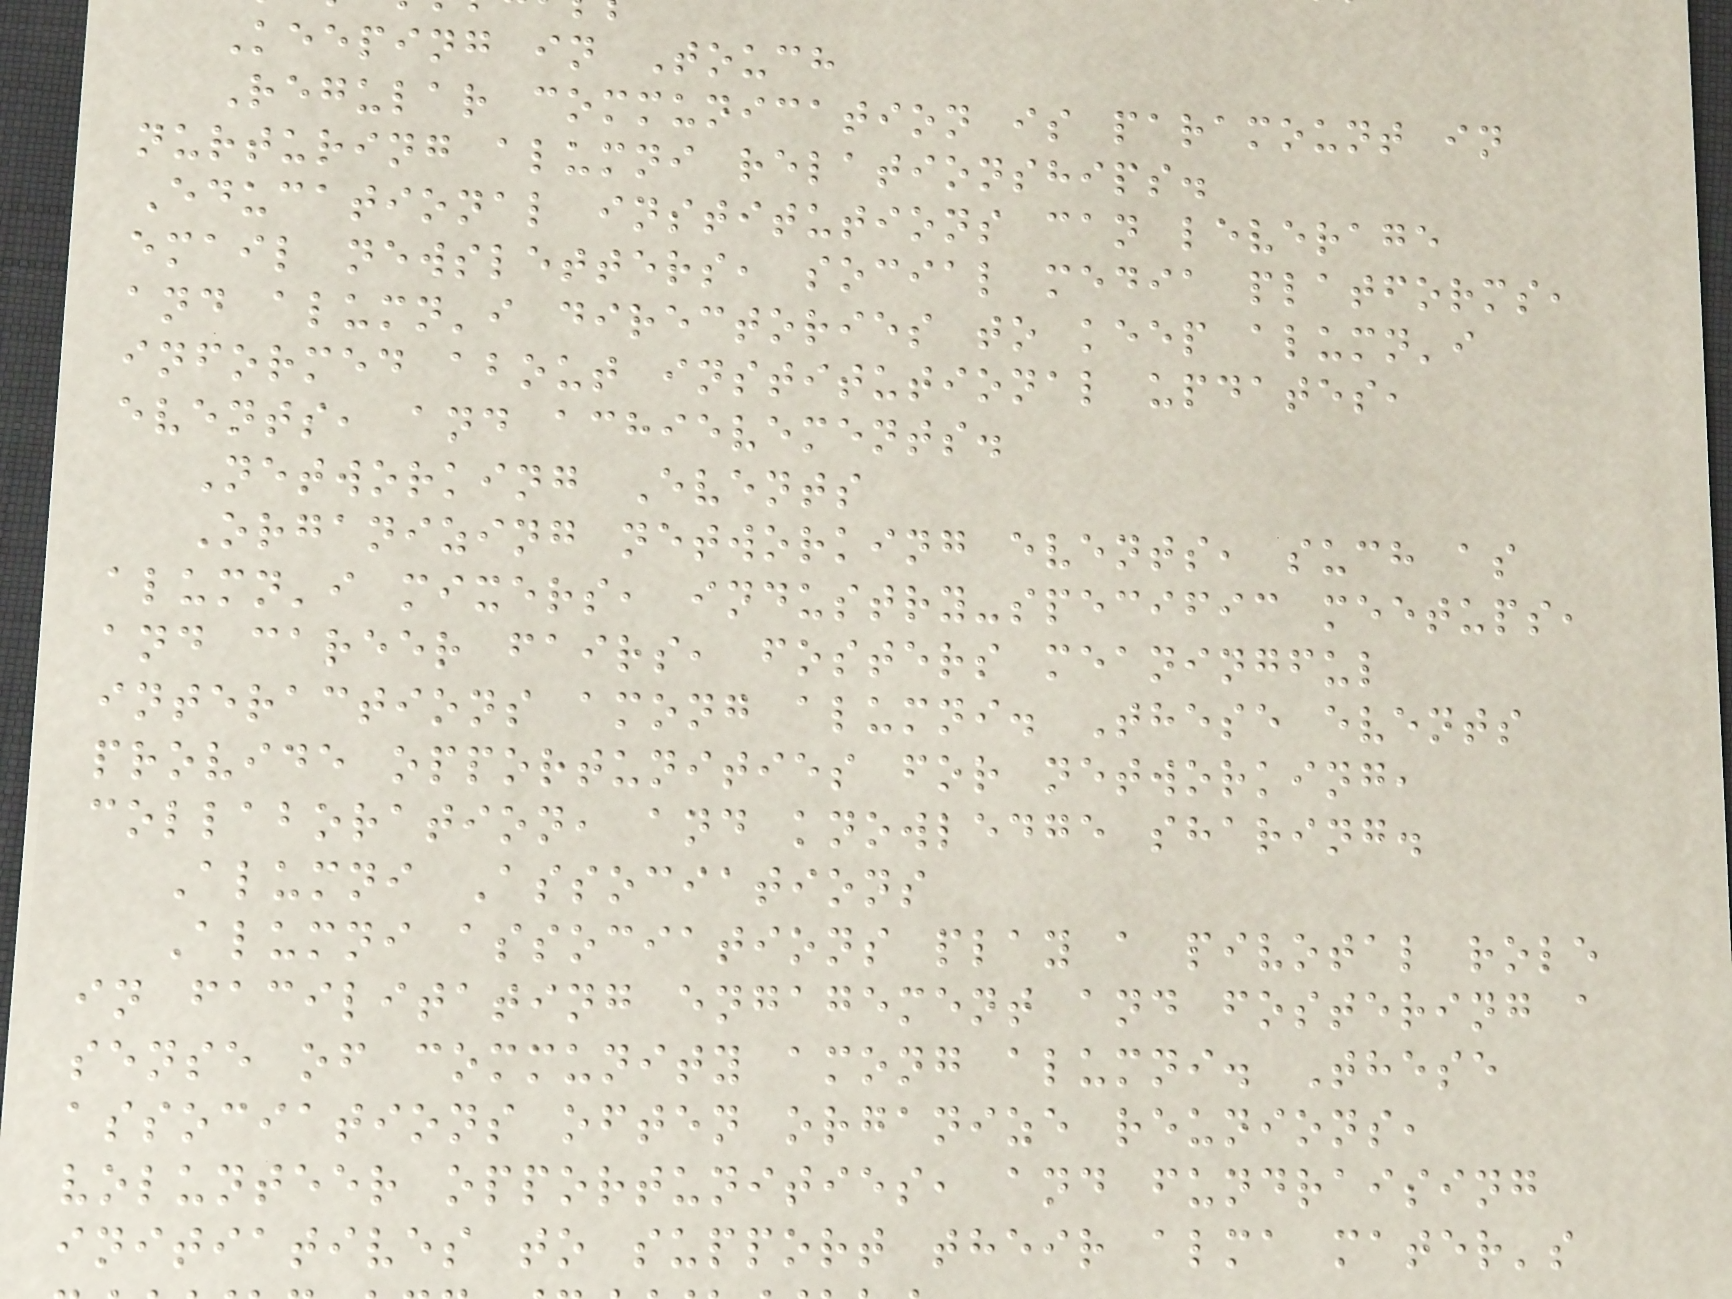Keeping in Touch
Regular communication is paramount in
nurturing alumni relationships.
Educational institutions can leverage
email newsletters, social media platforms,
and alumn'i directories to keep alumn'i
informed about institutional updates,
events, and achievements.
Networking Events
Organizing networking events, such as
alumn'i mixers, industry-specific meetups,
and career fairs, fosters meaningful
interactions among alumni. These events
provide opportunities for networking,
collaboration, and knowledge sharing.
Alumni Associations
Alumni associations play a pivotal role
in facilitating engagement and fostering a
sense of community among alumni. These
associations often organize reunions,
volunteer opportunities, and fundraising
initiatives to support their alma mater's
